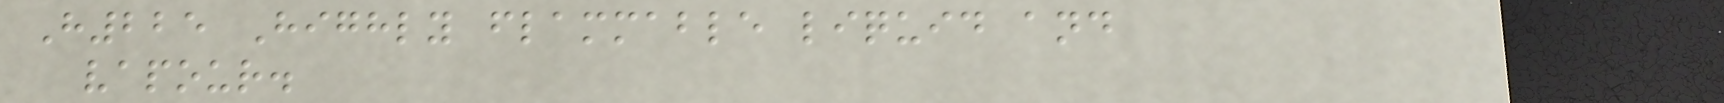H225 Highly flammable liquid and
vapour.
